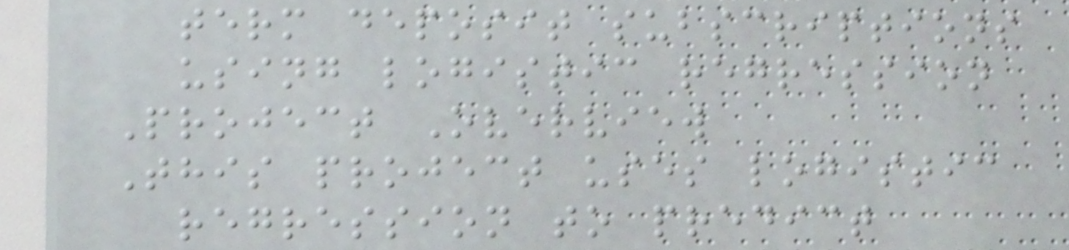term deposit subscriptions
using logistic regression
Project Overview
This project uses logistic
regression to predict
